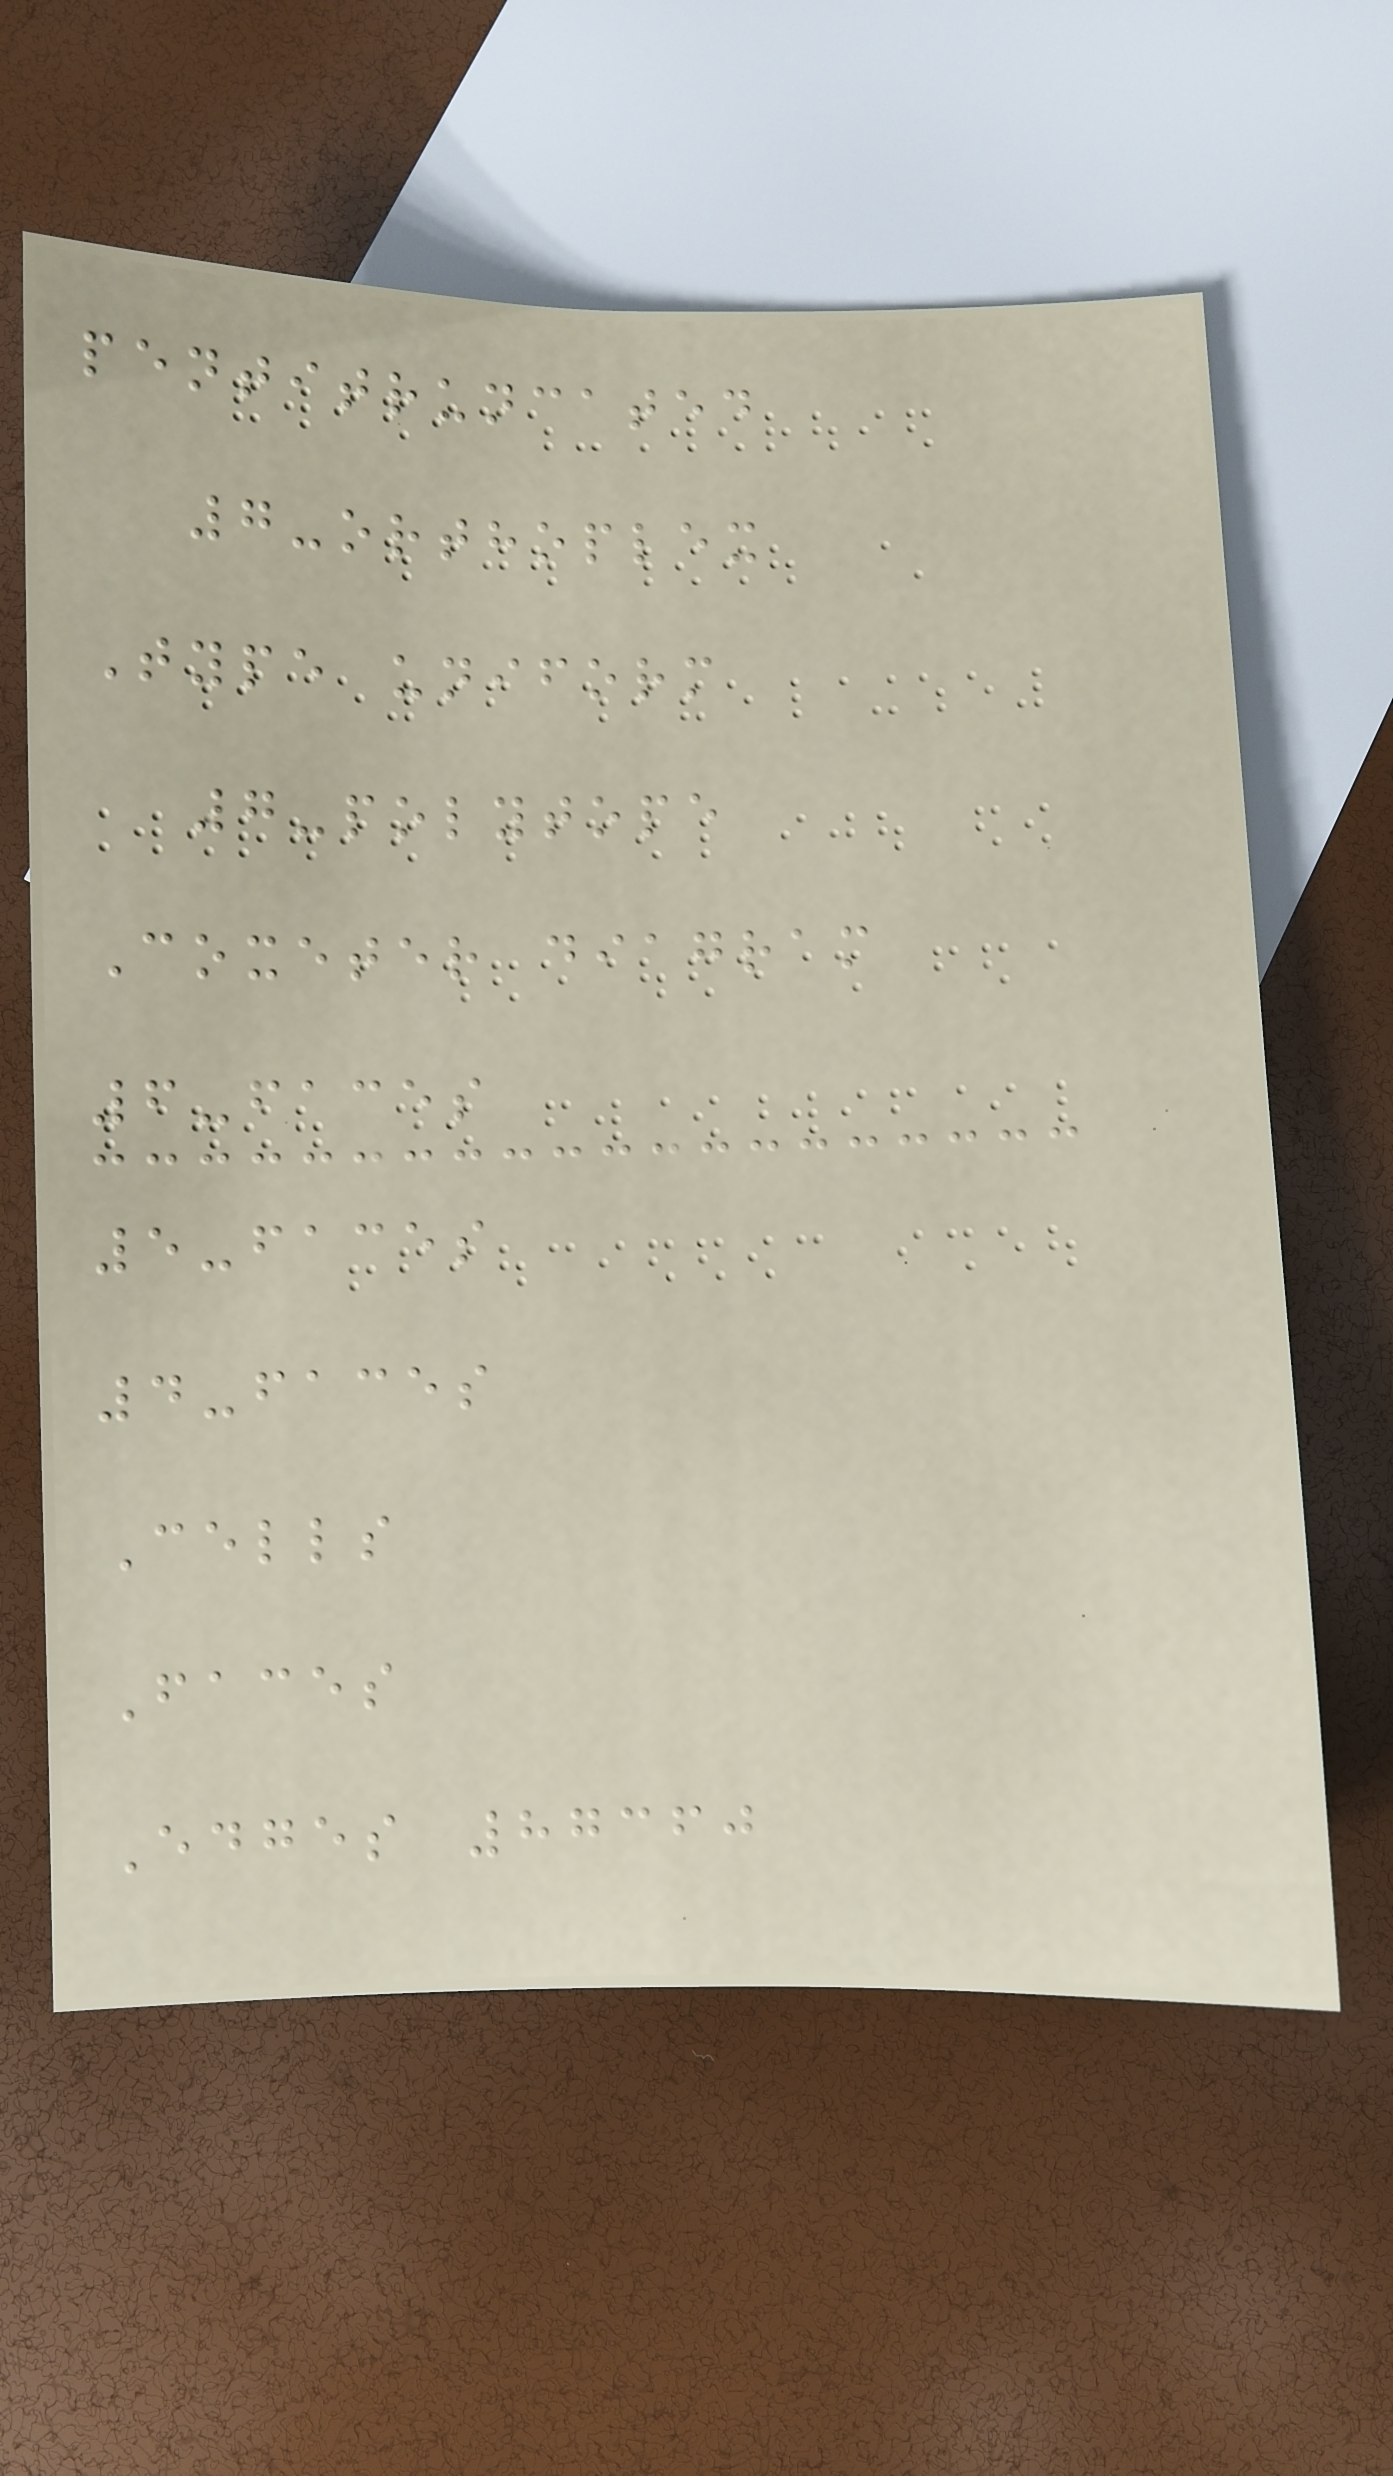pentitruncated
7-orthoplex
Type uniform
7-polytope
Coxeter diagram
6-faces
5-faces
4-faces
Cells
Faces
Edges 87360
